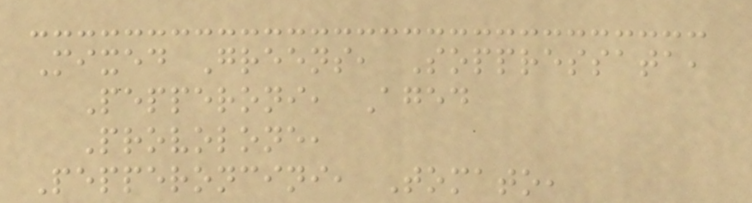Mixed Greens, Soppressata,
Pepperoni, Aged
Provolone,
Pepperoncini, Tomato,
